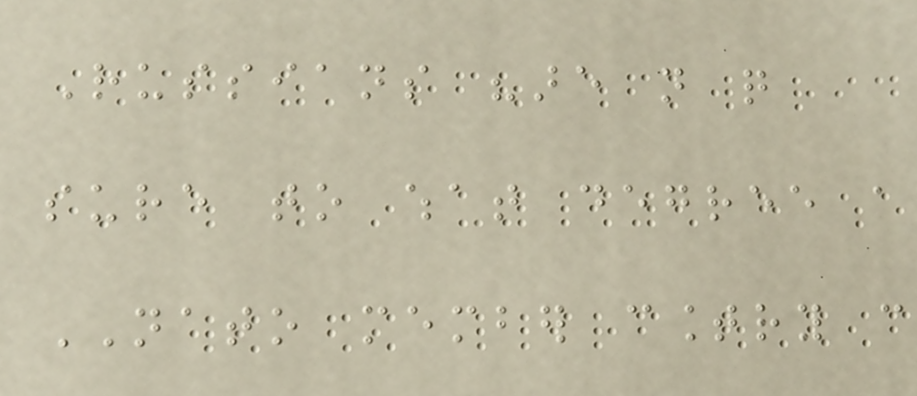Russians "are not quite
sure to what degree a
NATO member country can
